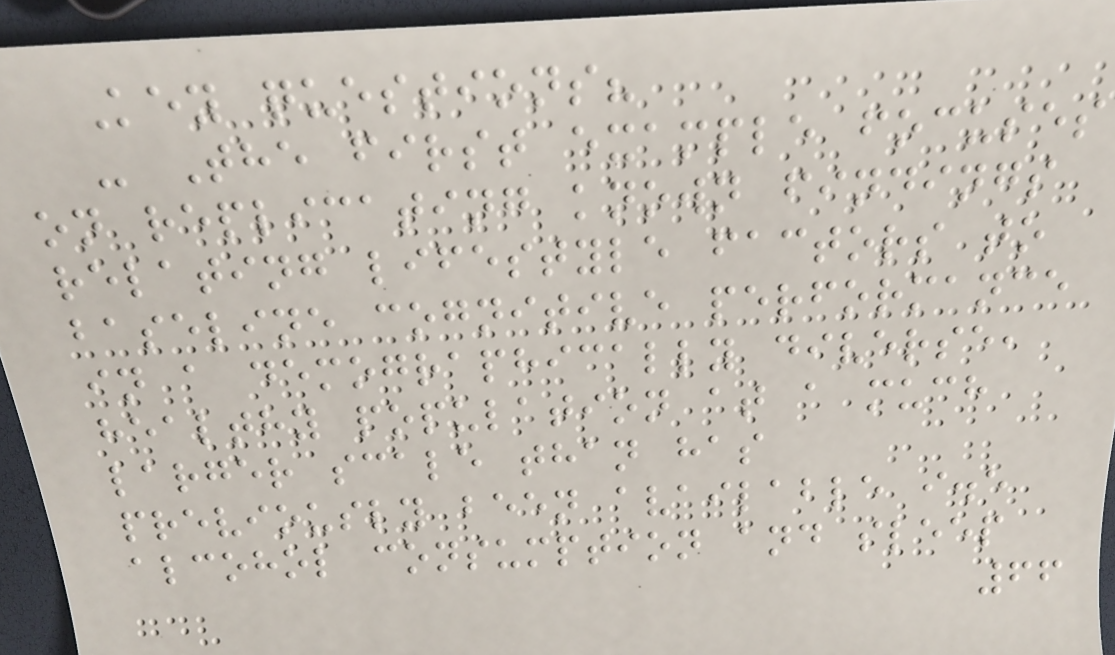Key questions?
- The first example focuses
on replicating known findings
relating lifestyle factors to
baseline cognitive performance
in a demographically diverse,
healthy population at a much
larger scale than has
previously been available i.e
alcohol consumption and sleep
66
